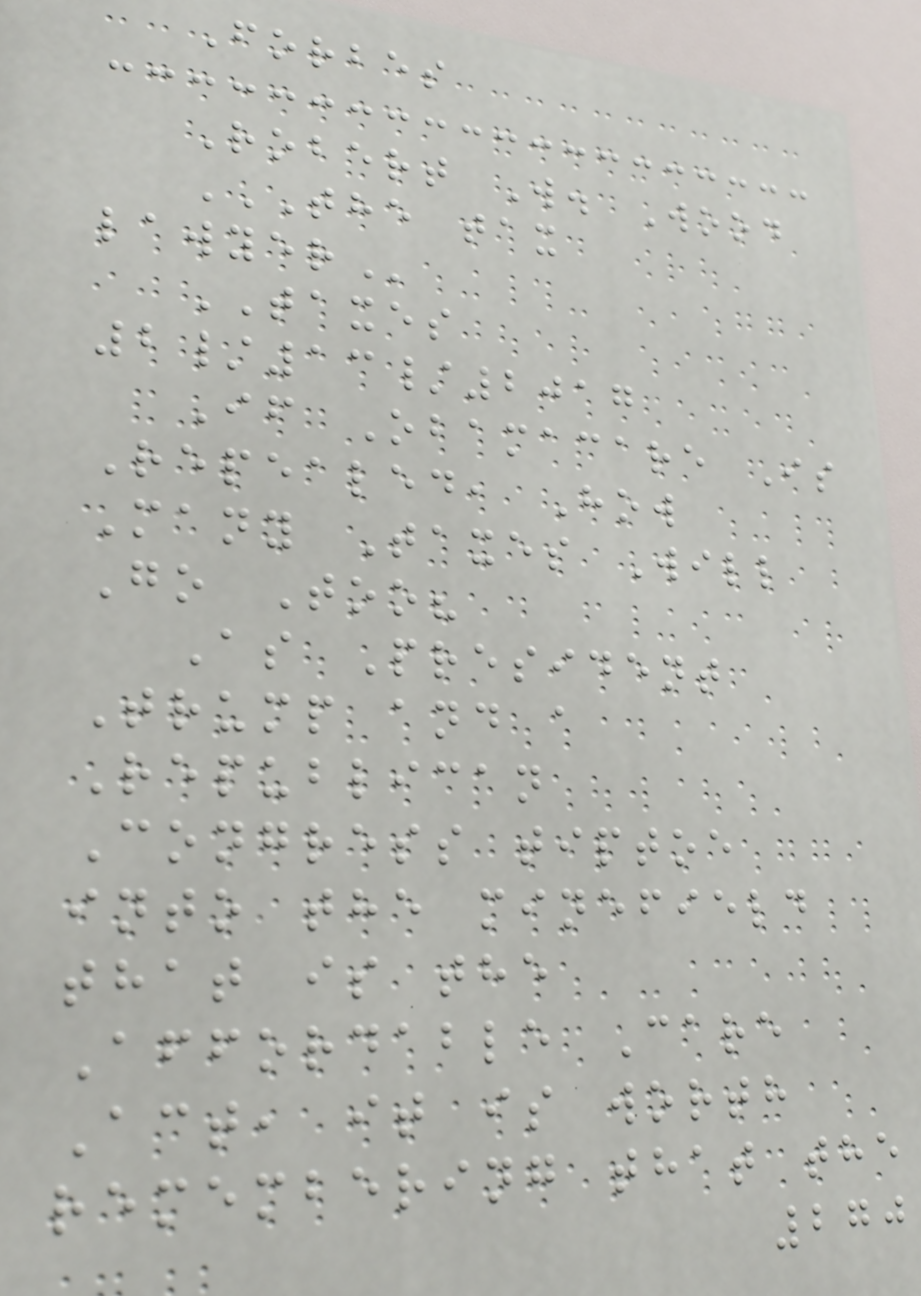Forbes
Robert W. Wood
THE TAX
LAWYER
TAXES
2/13/2017
If Obamacare Is
Repealed, How
Many Taxes Will
Go Too?
As President
Trump and a
Republican
Congress tiptoe
into the minefield
that is the
Affordable Care
Act, it is worth
remembering that the
270
